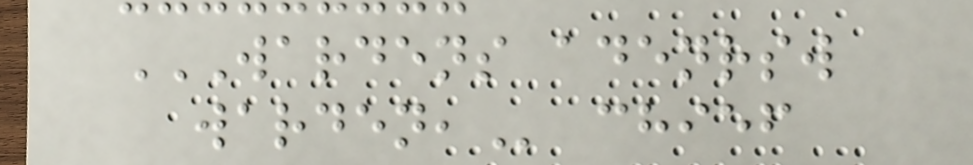WARDENS ADENRSW
WARDEN, chief
